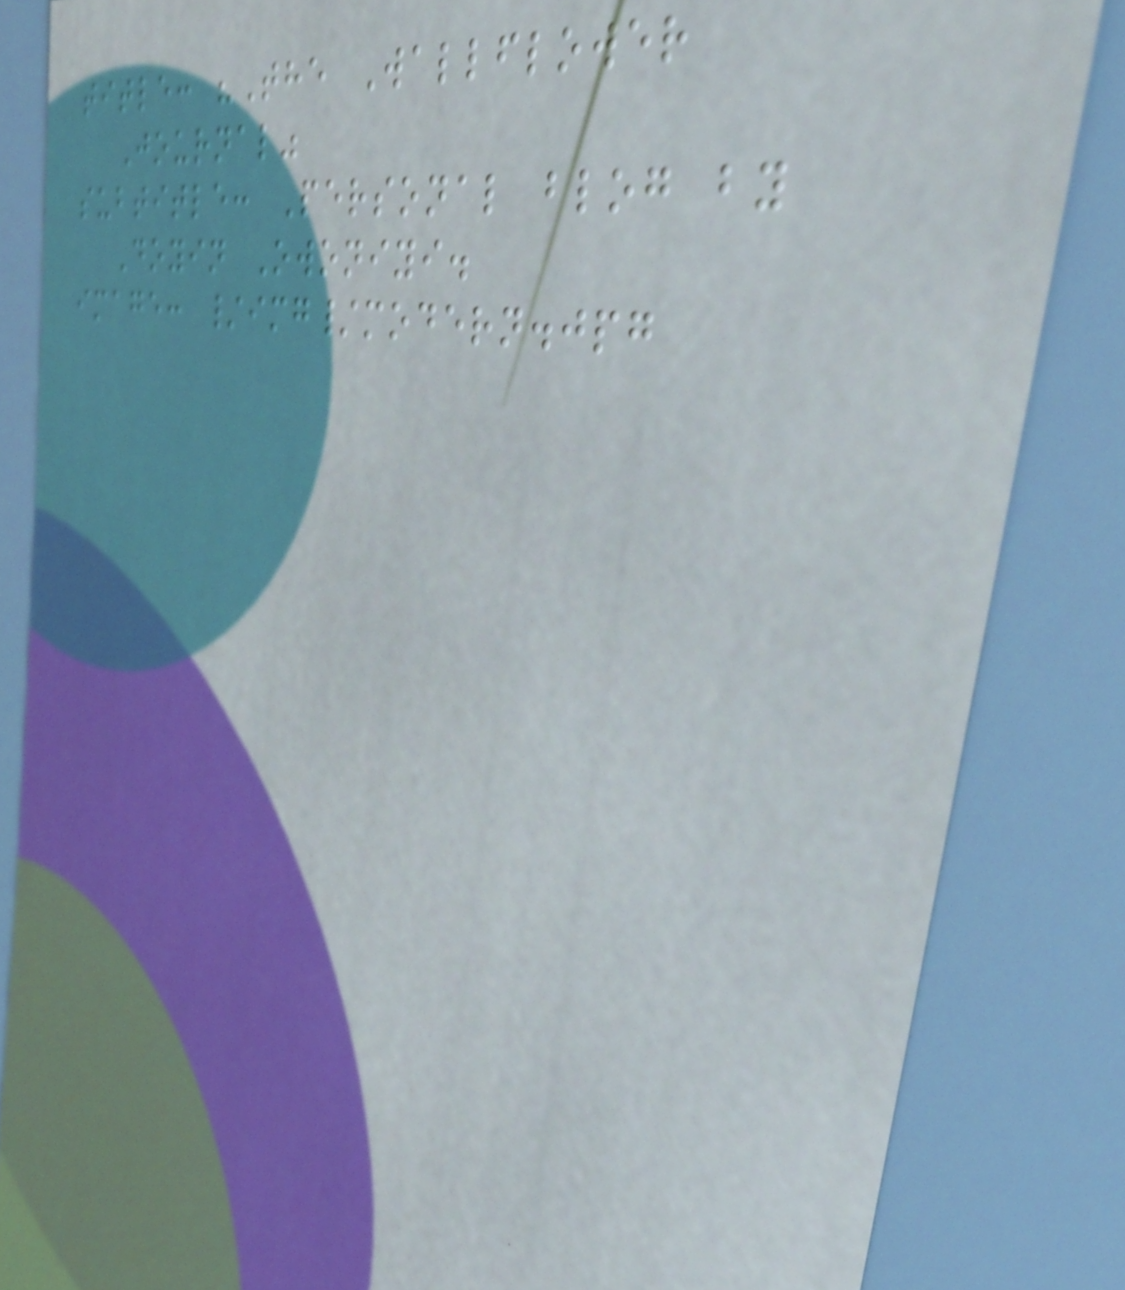title: "The Wallflower
Journal"
subtitle: Personal blog by
Doyin Owoniyi.
image: /img/modern.jpg
